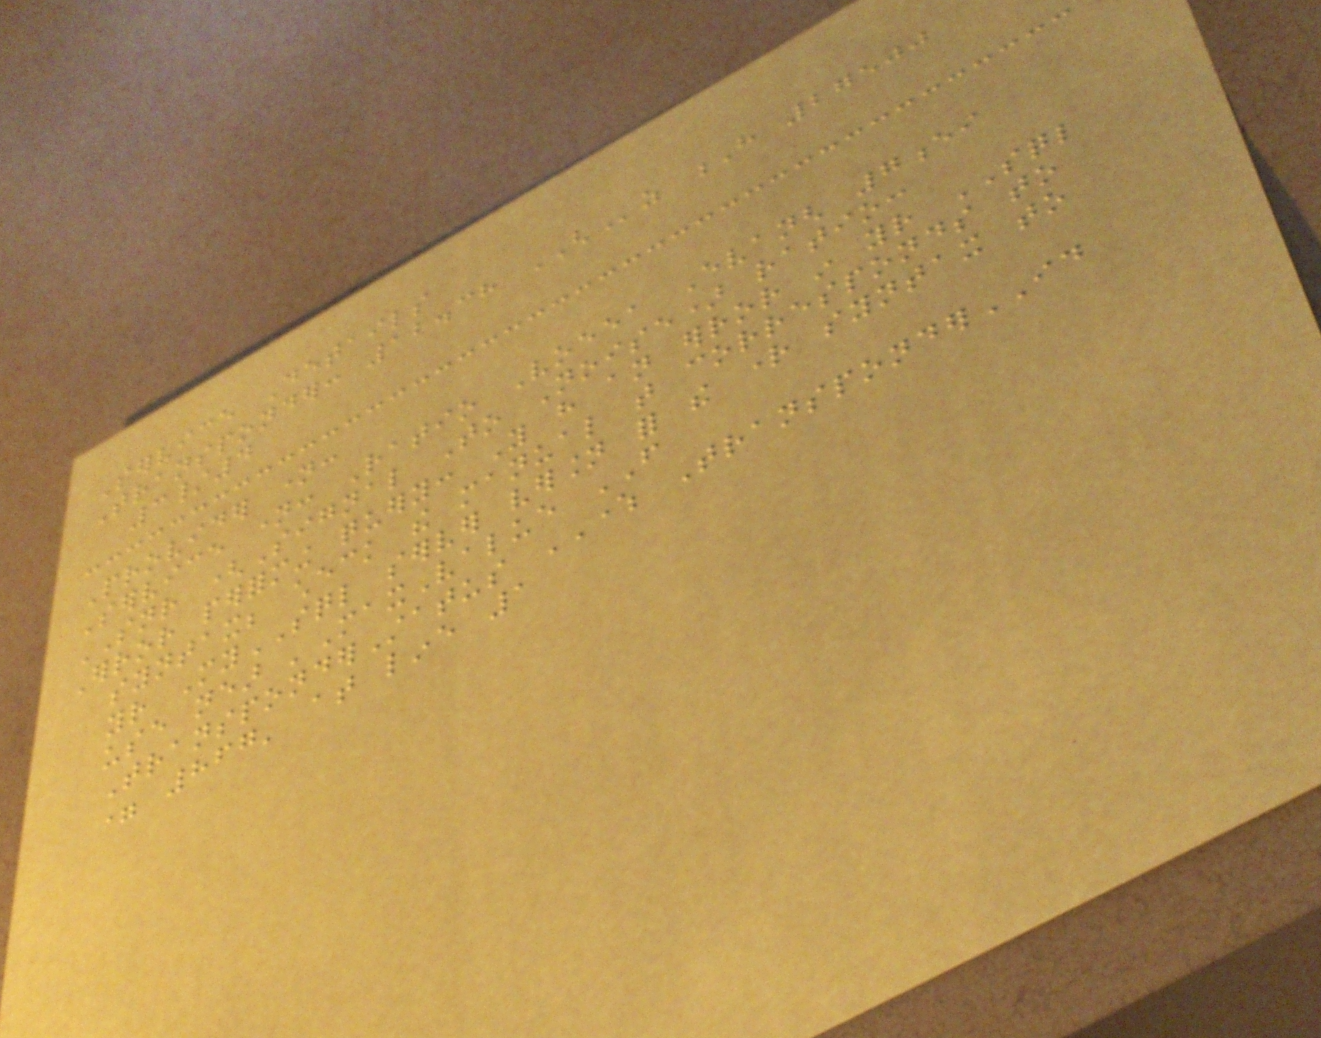Service Details
Transponder: 12.38 GHz H 27500
3/4
Provider name:
Service name: Ratio Voeea Evangh 7ei
SNR (Signal To Noise) ratio:
Error performing query: You have an error in your SQL
syntax; check the manual that corresponds to
your MySQL server version for the right syntax to
use near 'MaxValue FROM
TransponderStatus WHERE TransponderID
= 867' at line 1
